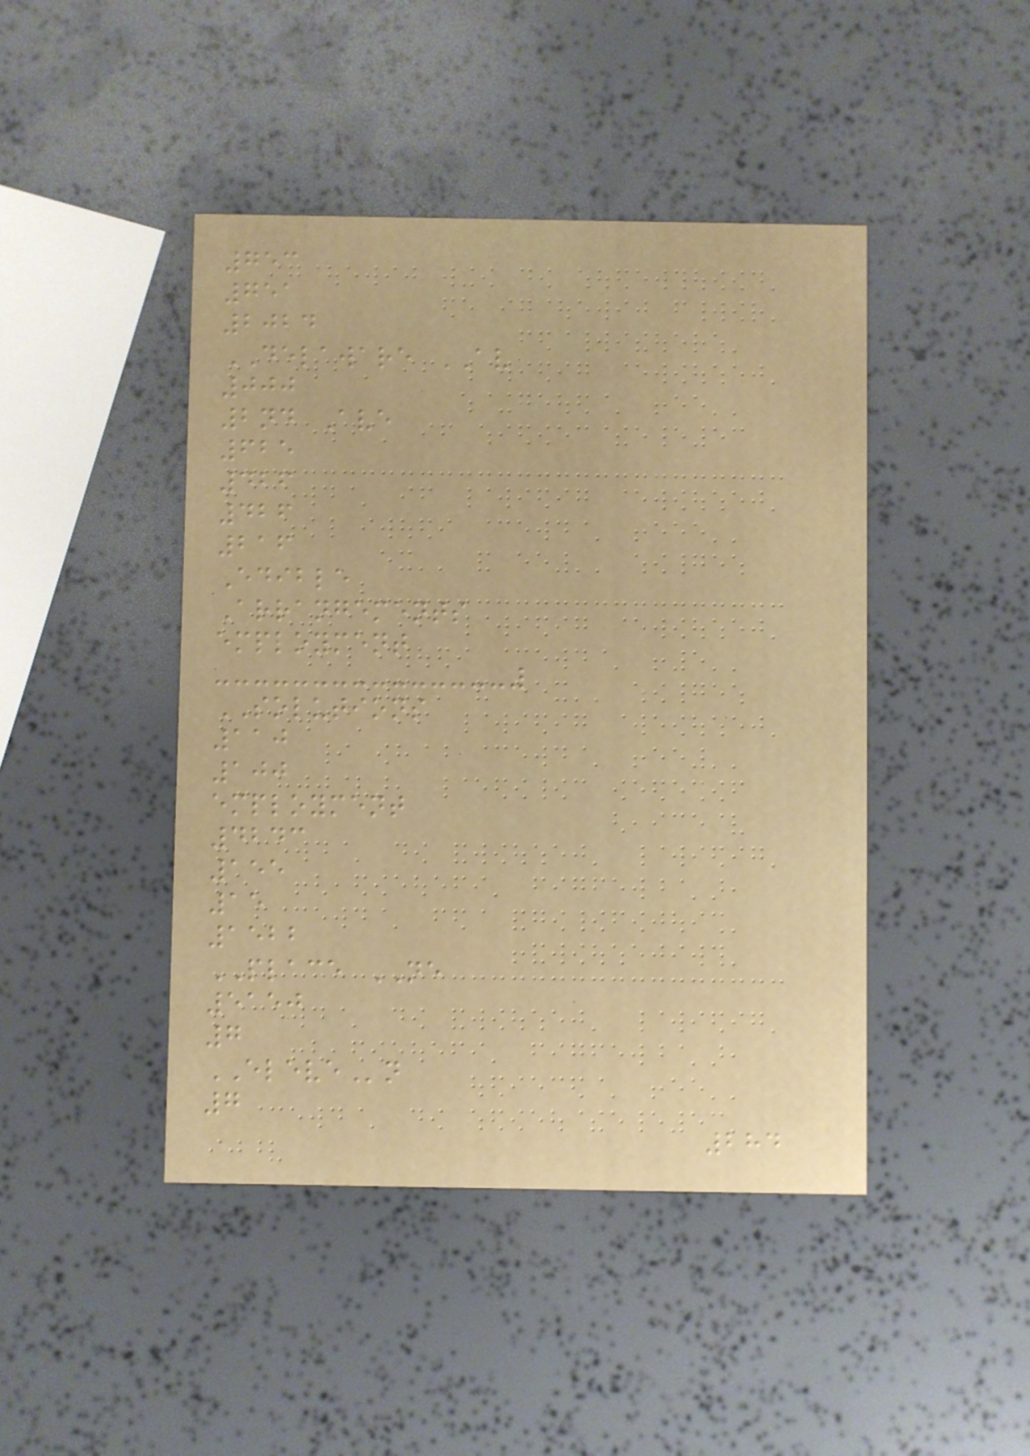753
751
2024
DELAWARE AV
000
2nd Ave
625
426
426
216
Edible
Arrangements
employment
SOLUTIONS
110
100
employment
4243
155
15
1522
PLACE NE
5150
7
ELEVEn
7
284
